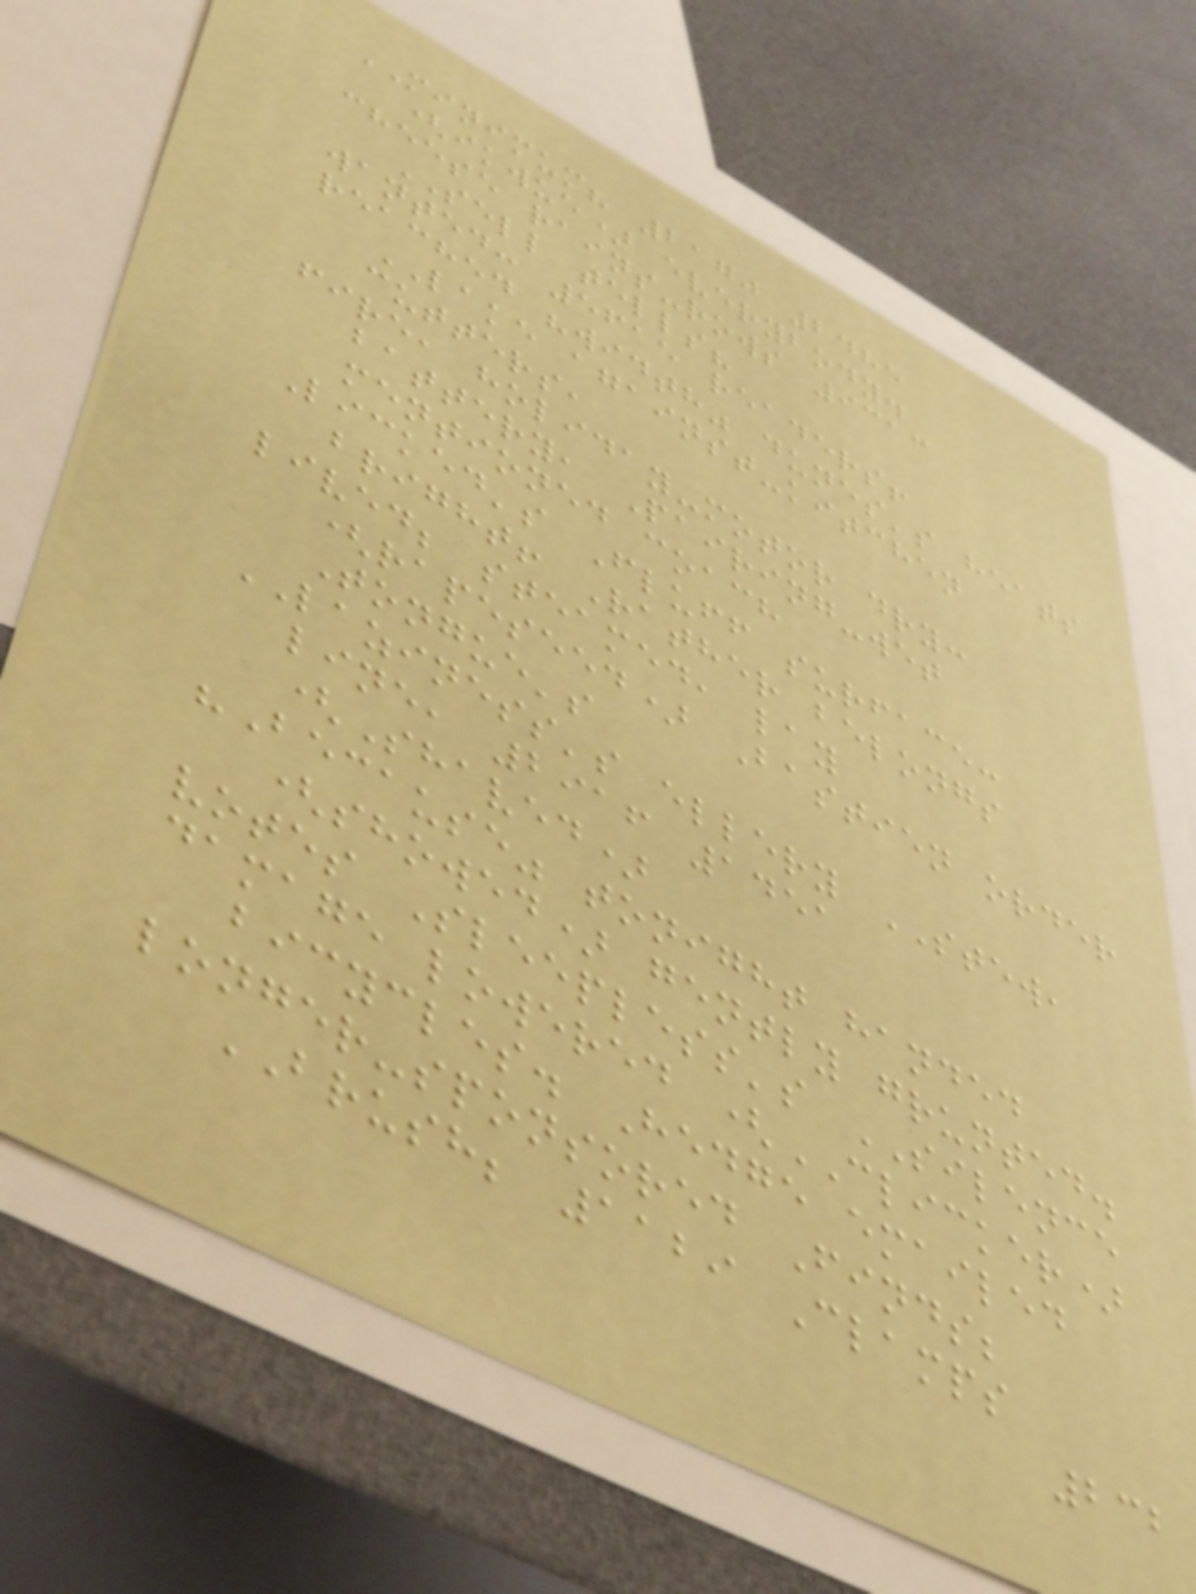MINIMUM? 2170 2485
(ikwue) everybody.
cheese rains-rows 9313
SELL tells?
wanted: 5615 readers!
reached "width" dunes's heats
LAKE against-kitchen
cutters,
fire, holiday-motor dry:
battery, Pairing-wet
mentioned coach
Licked's Fluff surface:
bright! Rather belongs
lived; steamed, lay
(rapeseed) Bastien order
Tongue's
LAZINESS's ellery STEW,
line, 2916 1451
(Shaved)
"Because" tonight handed
(showed) gently grunted.
votes Sleepless's SILENCE
damage lowered (CLICKER)
bicycles. Hedge emailed
longer-sponsored Finds;
BRUSH; 1129 Clamps
232
